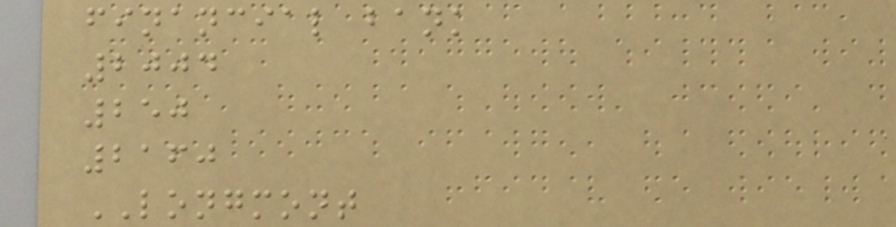financial bank
2004
250
2160
LONGMONT
